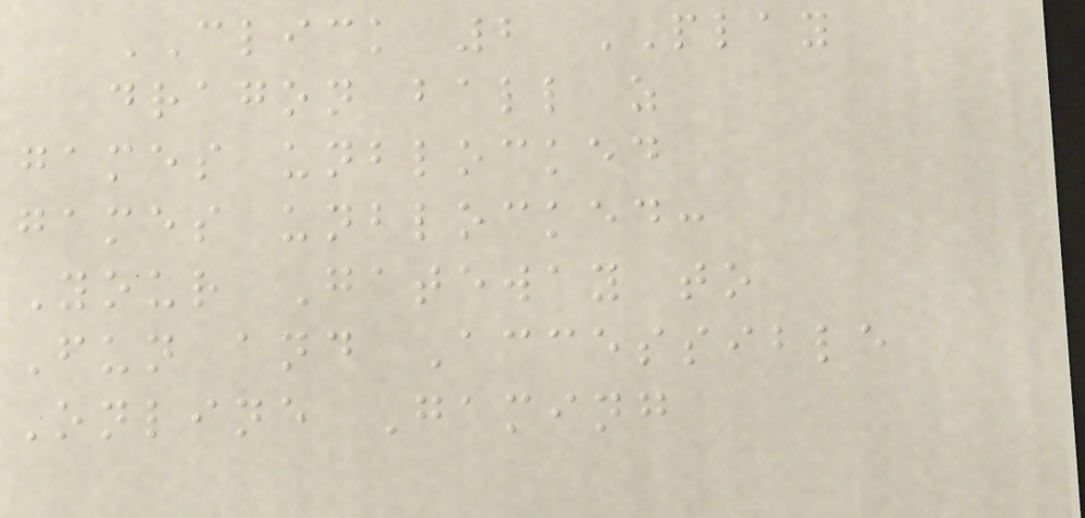CLICK 2 PLAY
dragon ball z
games unblocked
games unblocked:
Your Gateway to
Fun and Accessible
Online Gaming
